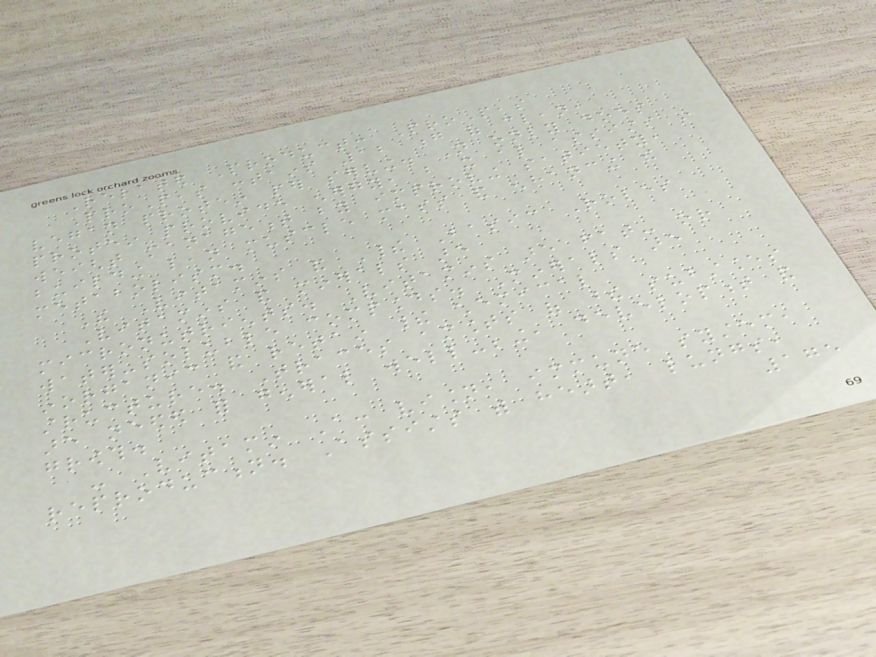Related Product: ProPeas
ProPeas contains 12 g of clean,
vegan protein per serving. Not only does
protein provide energy, but it also assists in
weight management by improving satiety,
building lean muscle mass and enhancing the
metabolism.
The Vitamins and Their Basic Roles
Vitamins and minerals are
micronutrients. Vitamins are fat- or
water-soluble compounds. Minerals are
inorganic and retain their chemical
structure. Traces amounts of these substances
are needed for general well-being, development and
growth.
- Vitamin A: vision, immune system,
reproduction. Assists with heart, lungs,
175
